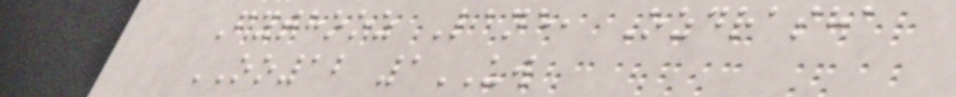Fythooz Lane, Ozdrasha
OO12 1UW
